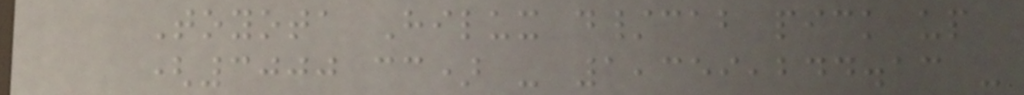Toyota Hilux d/cab pick up
(3000 cc) - 1,359,244.13 -
